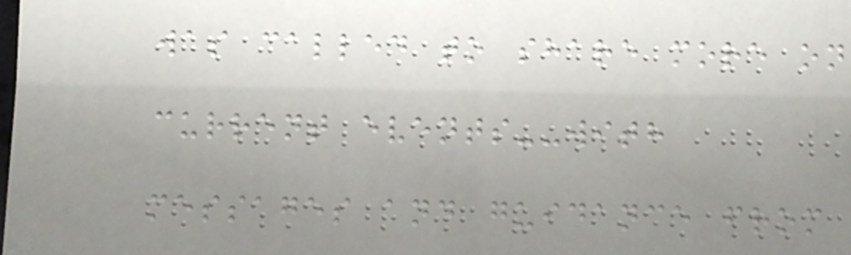was called to share more on
current events--with
messages and guidance from
